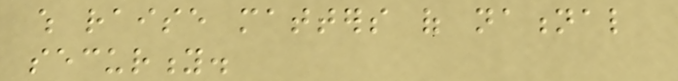which raise matters of national
security.
